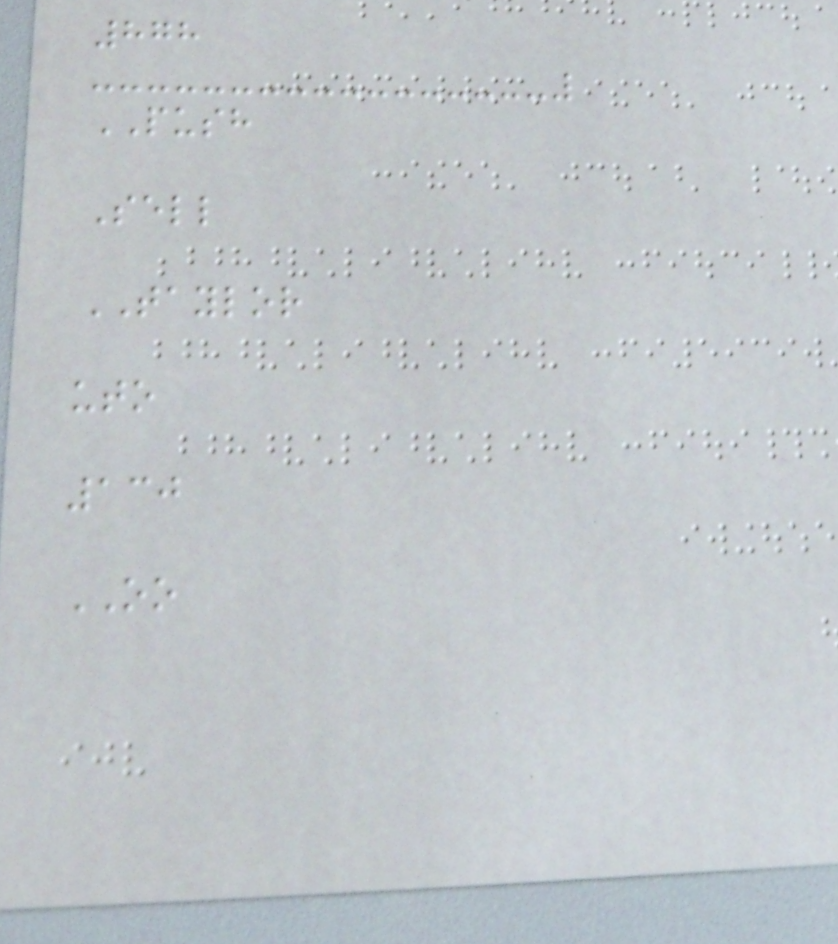878
PUSH
Sell
TAYLOR
uto
130
OO
